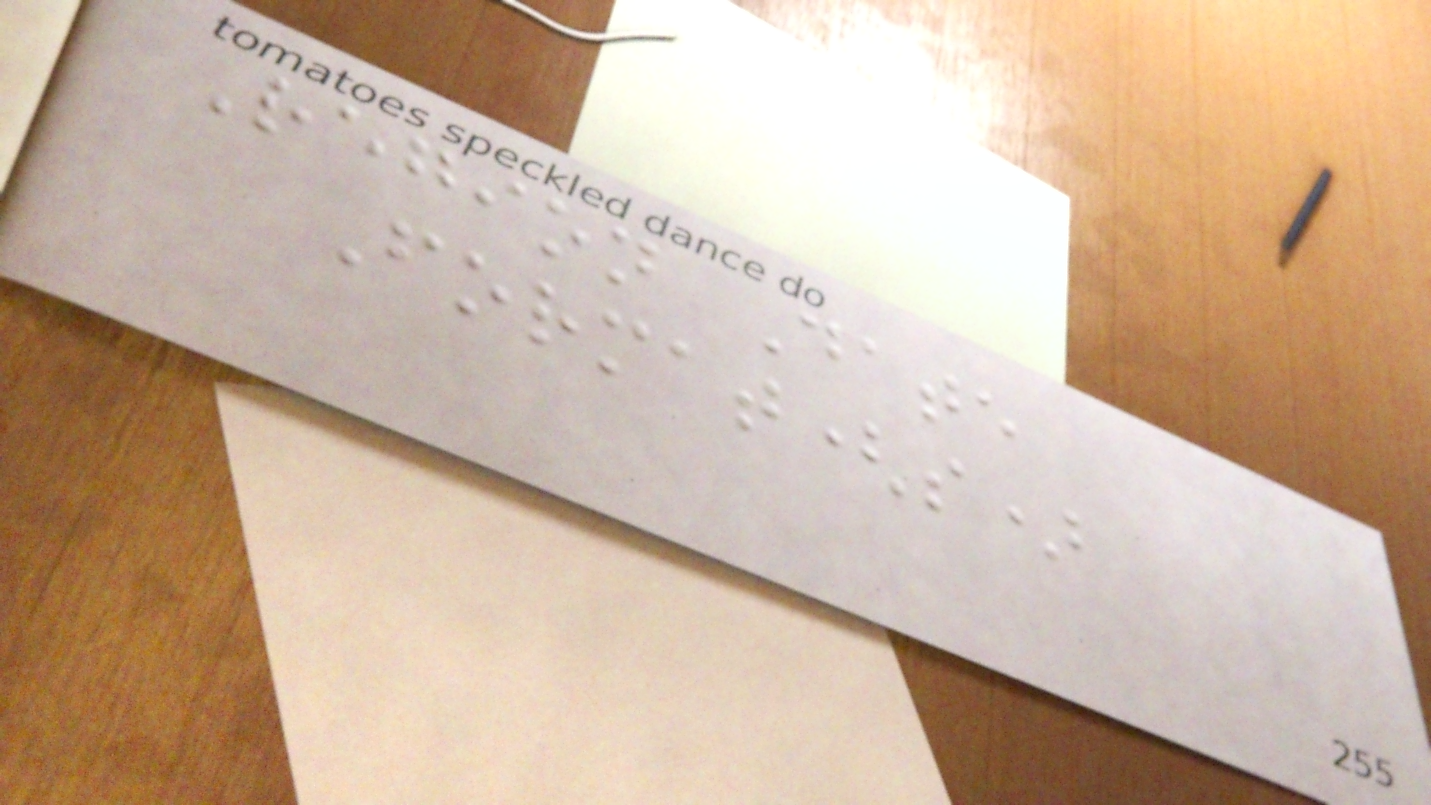Region Date
Format(s)
